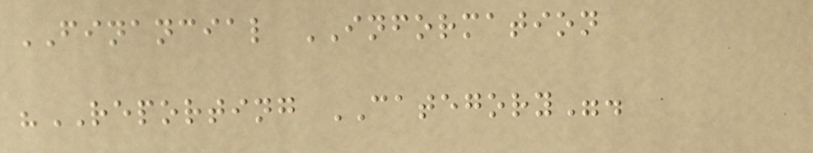FINANCIAL INFORMATION
"REPORTING CATEGORY".
